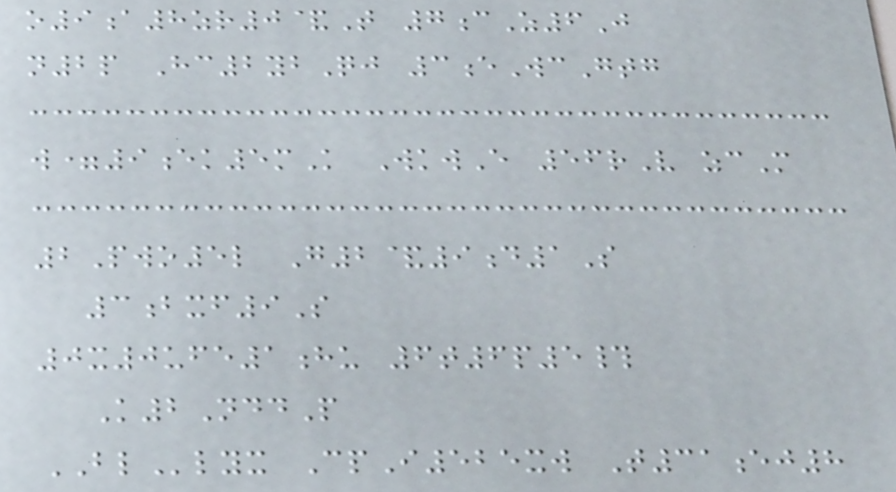o9a8zr0&T 7cZ6J
n2p Hc2ybQj 3eWcGtg
w=9ek5mK WkwE 56rV zcM
2Pwo5l G2&9d1S
3bxf9S
0x0ufe1hu 6t6p5#
K2NddP
BLlyx CpI525xw T31ej8
